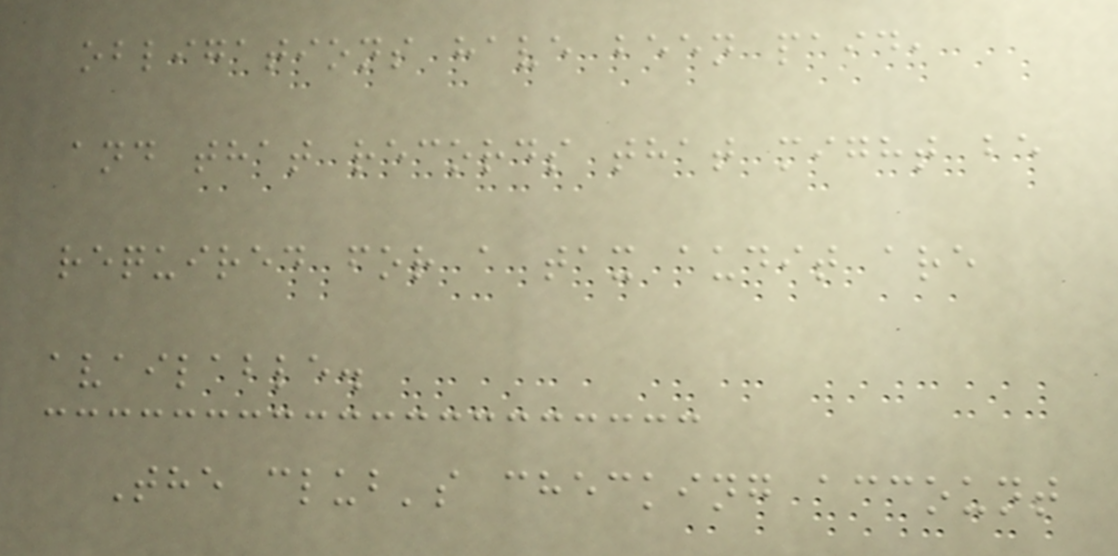obligations have been paid,
and that records that might be
required for a tax audit are
available.
The club's checking account
